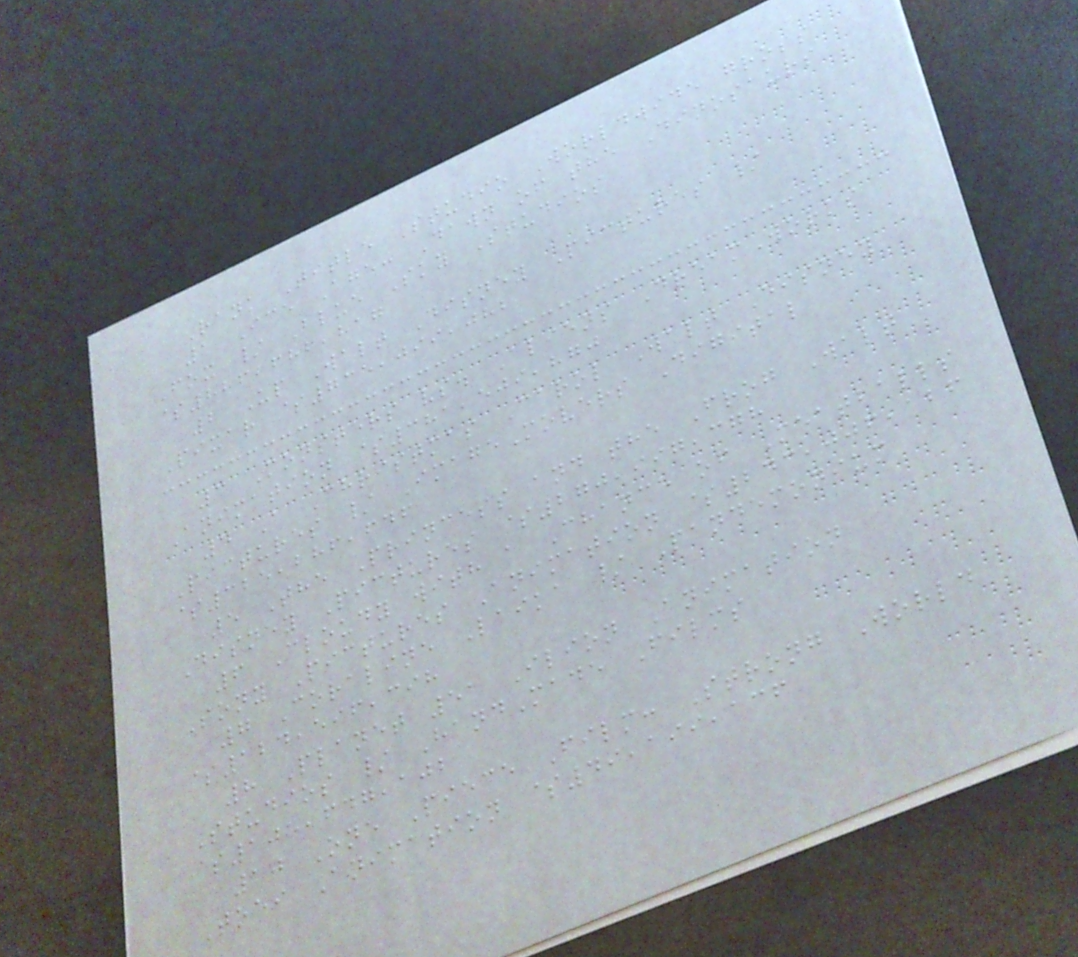Rank Title Studio Worldwide gross
1 Ice Age: Dawn of the Dinosaurs
Fox / Blue Sky Studios
$886,686,817
2 Up Walt Disney Pictures /
Pixar $735,099,082
3 Monsters vs. Aliens DreamWorks
Animation $381,509,870
4 A Christmas Carol Walt Disney
Pictures / ImageMovers Digital
$325,286,646
5 The Princess and the Frog Walt
Disney Pictures $270,997,378
6 Cloudy with a Chance of Meatballs
Sony Pictures Animation $243,006,126
7 Coraline Laika / Pandemonium
$124,596,398
8 Planet 51 Ilion Animation
Studios / HandMade Films
$105,647,102
10 One Piece Film: Strong World
Toei Animation $49,199,136
